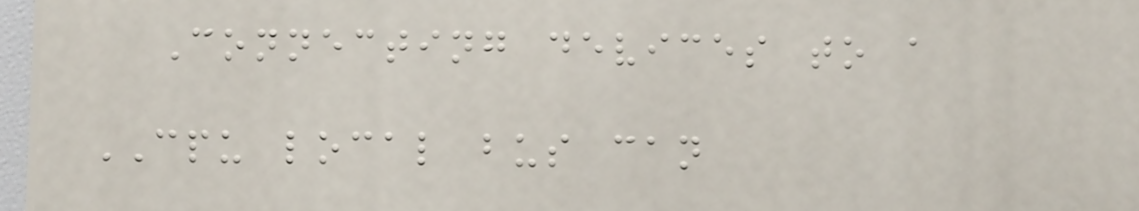Connecting devices to a
CPU local bus can
